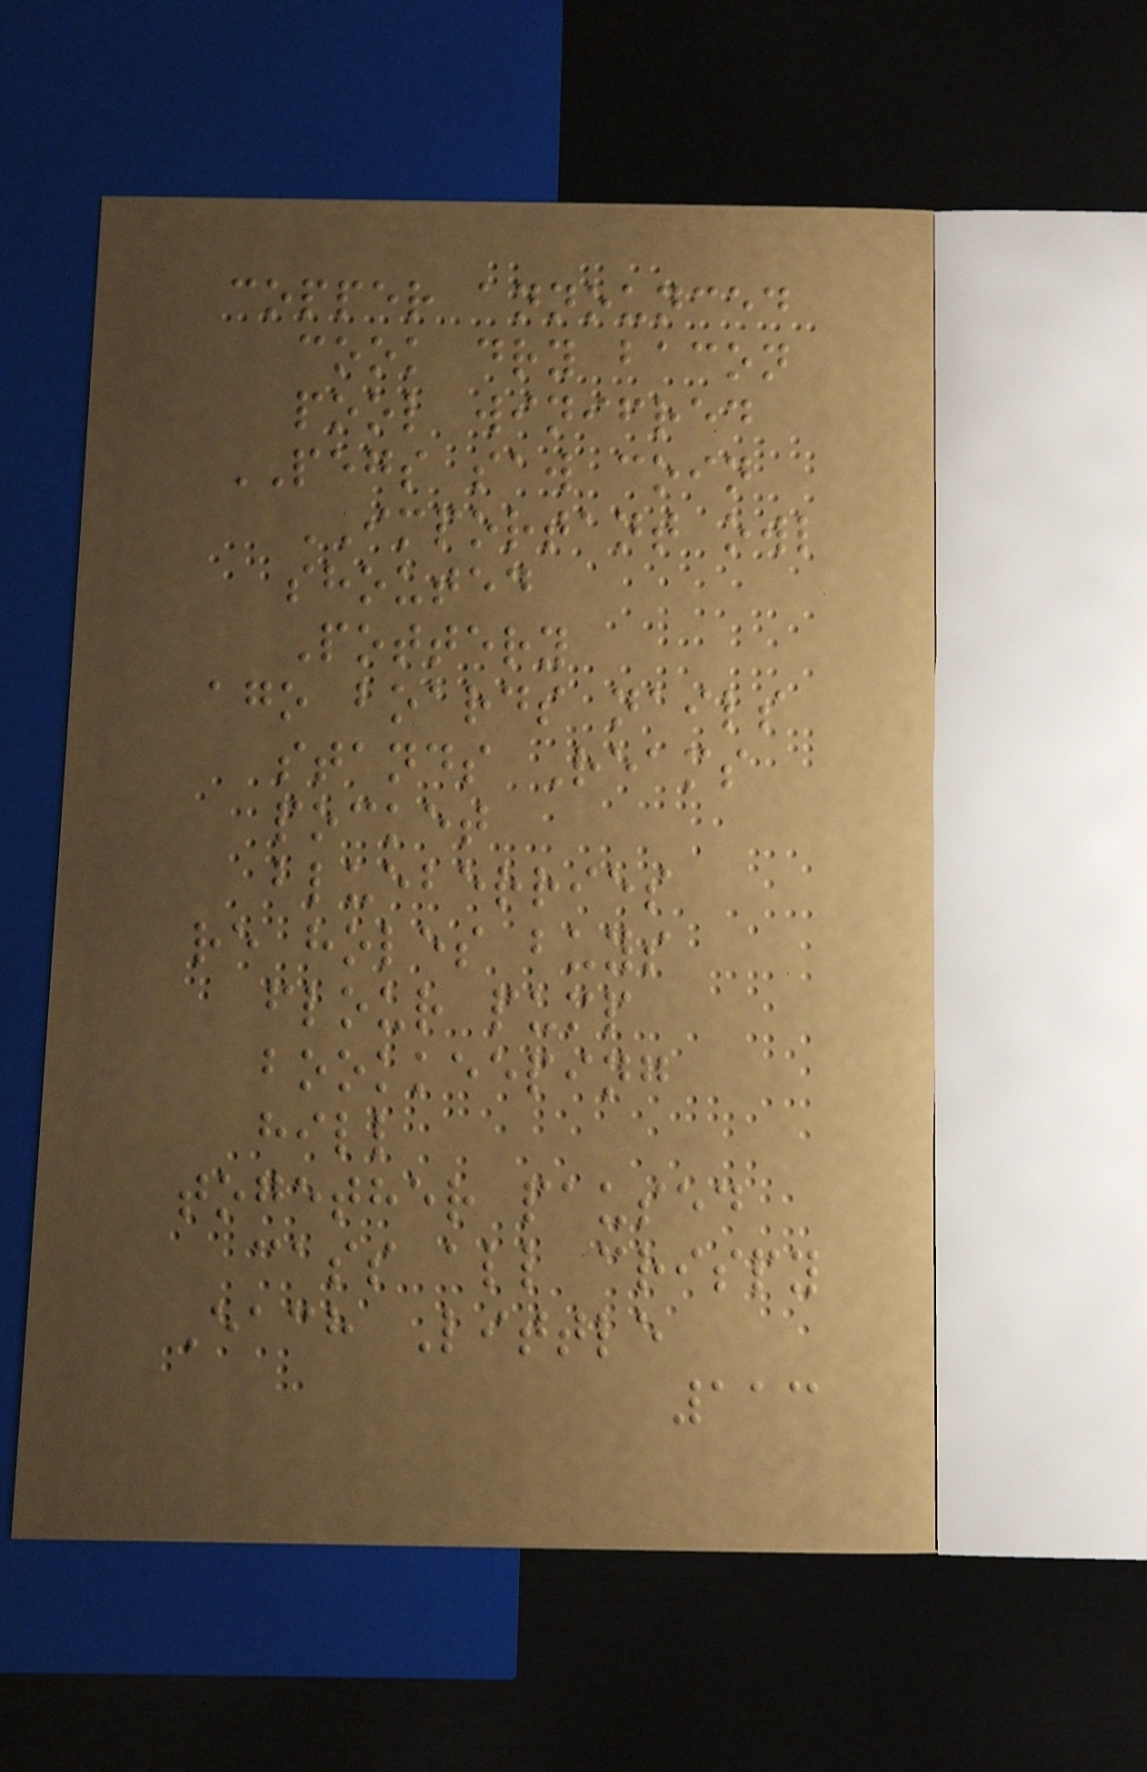copper announced
cook dry bacon
pool winifred
PEGS saw coin
IMPORTANT owl
shouted
Pottery
ago boards nails
stands Reams
pocket
blueberries
re holes buys
flour pump
bookkeeping
hill
together paused
cass all crispy
Each Little
113
